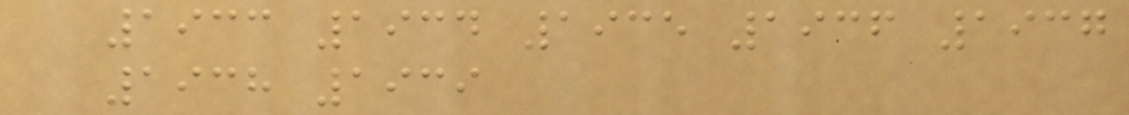1933 1934 1935 1936 1937
1938 1939
